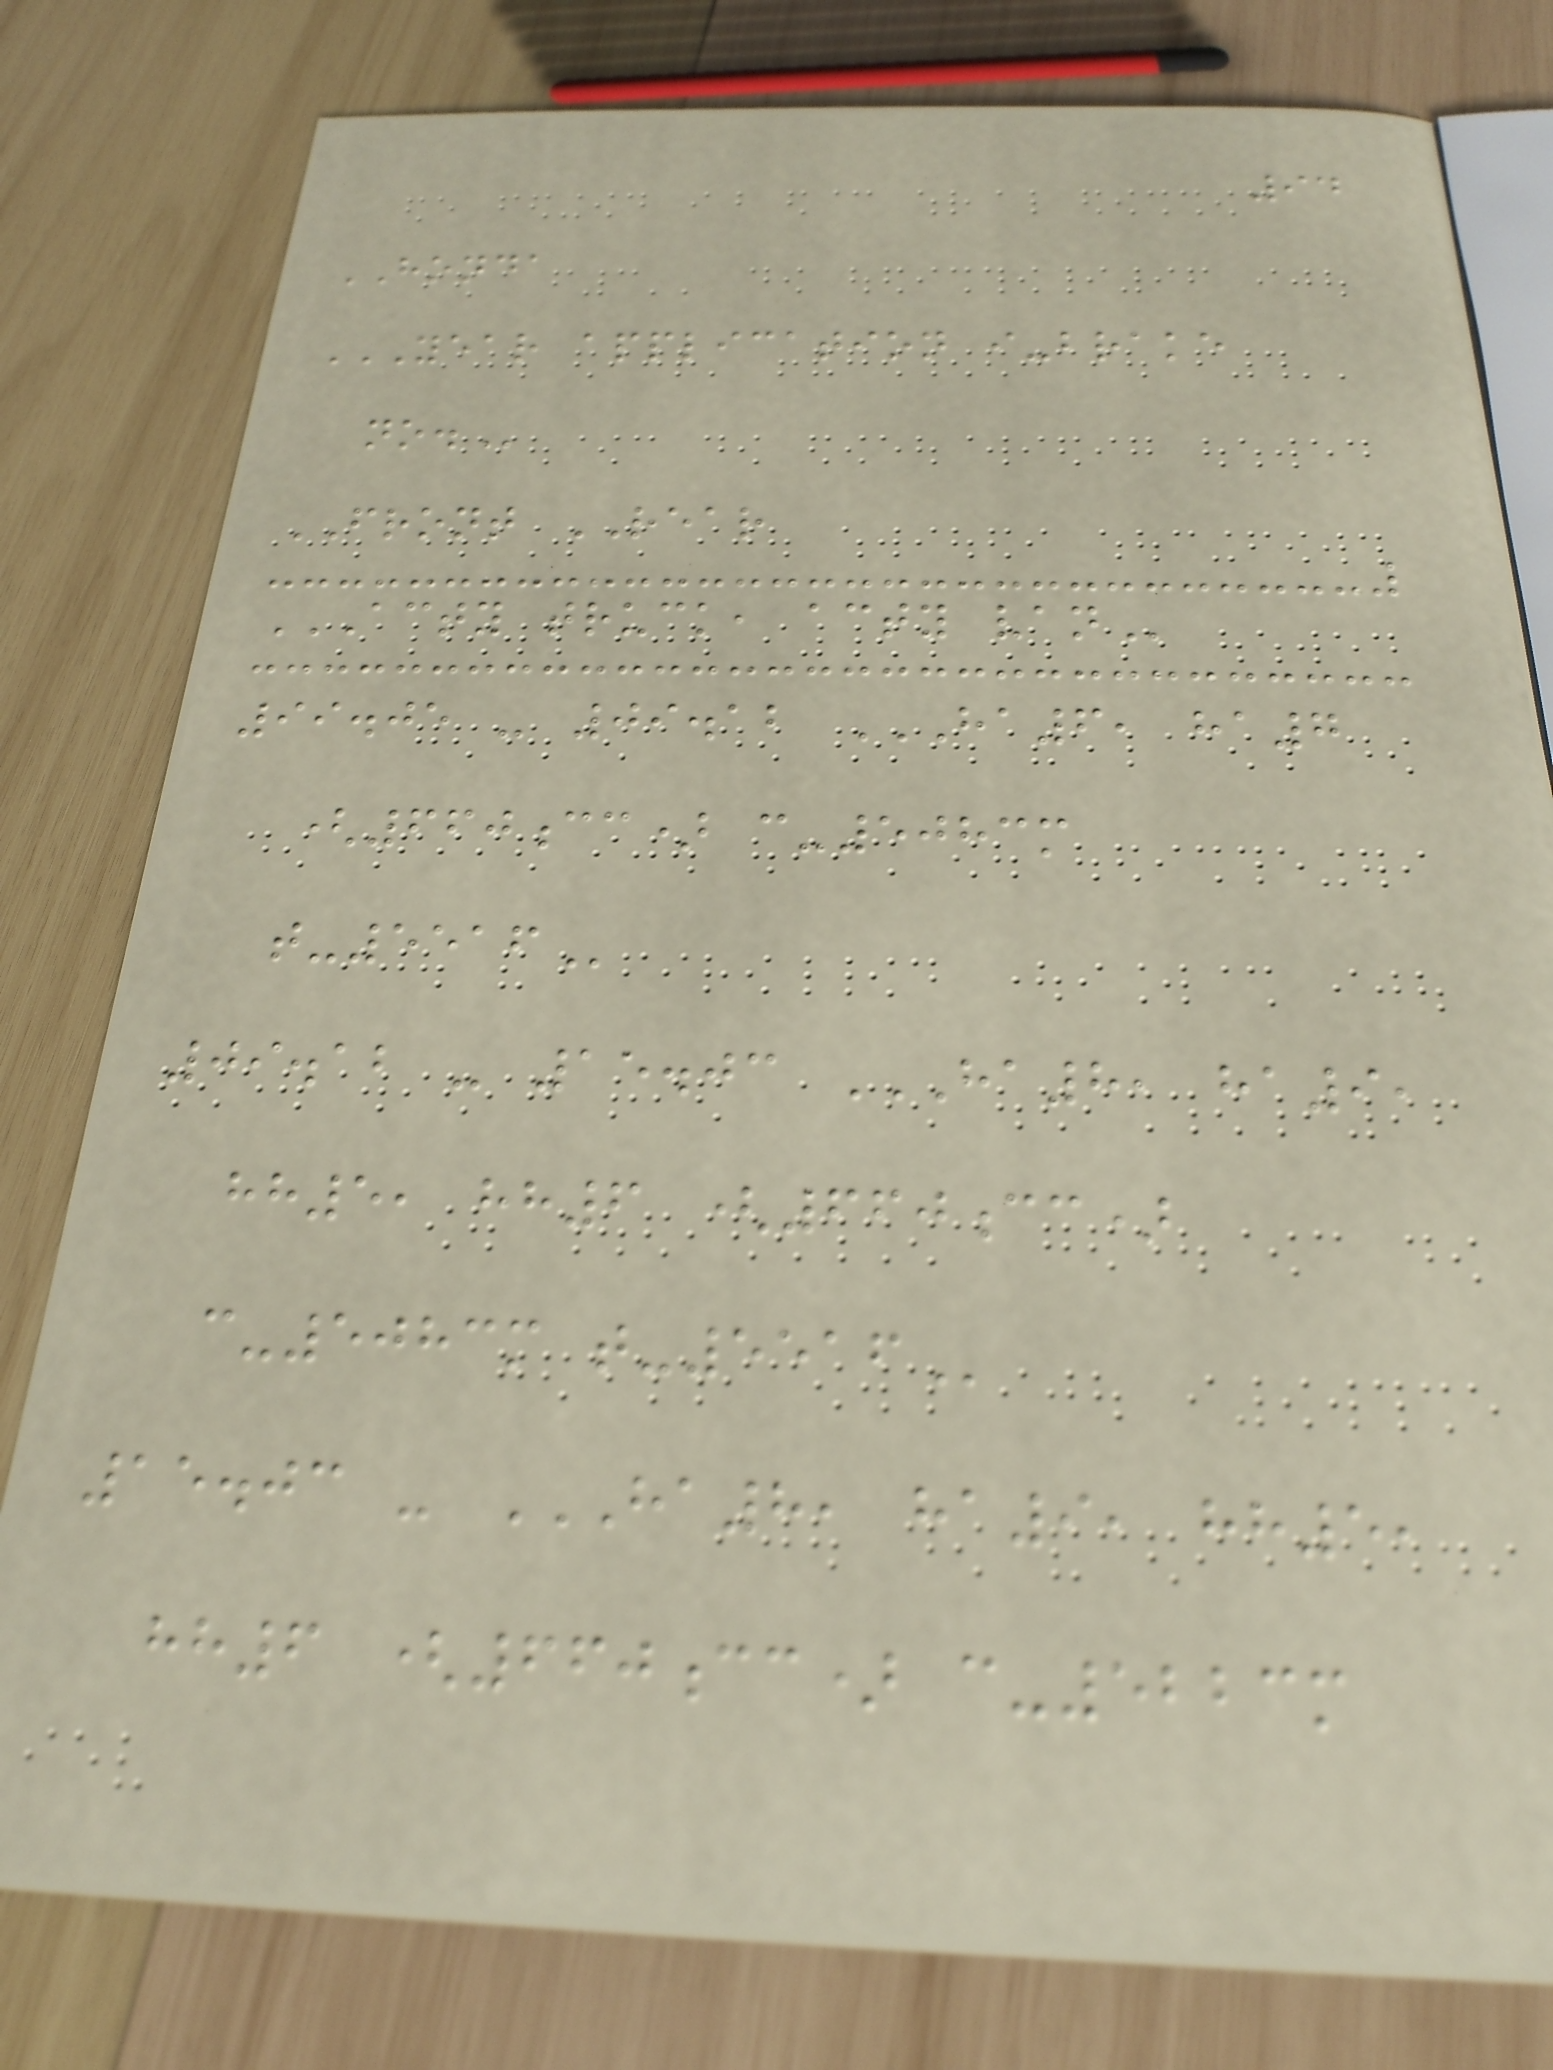94
HONDA
YEAR APPLICATION I-BRAKE
NO.
FRONT REAR
ACTY TRUCK, ACTY VAN
99.05 - 09.12 HA6, HA7
(660CC) C-5083M
T-5516
09.12 - 15.03 HA8, HA9,
HH5, HH6 (660CC)
C-5083M T-5516
15.03 - HA8, HA9, HH5,
HH6 (660CC) C-5223M
